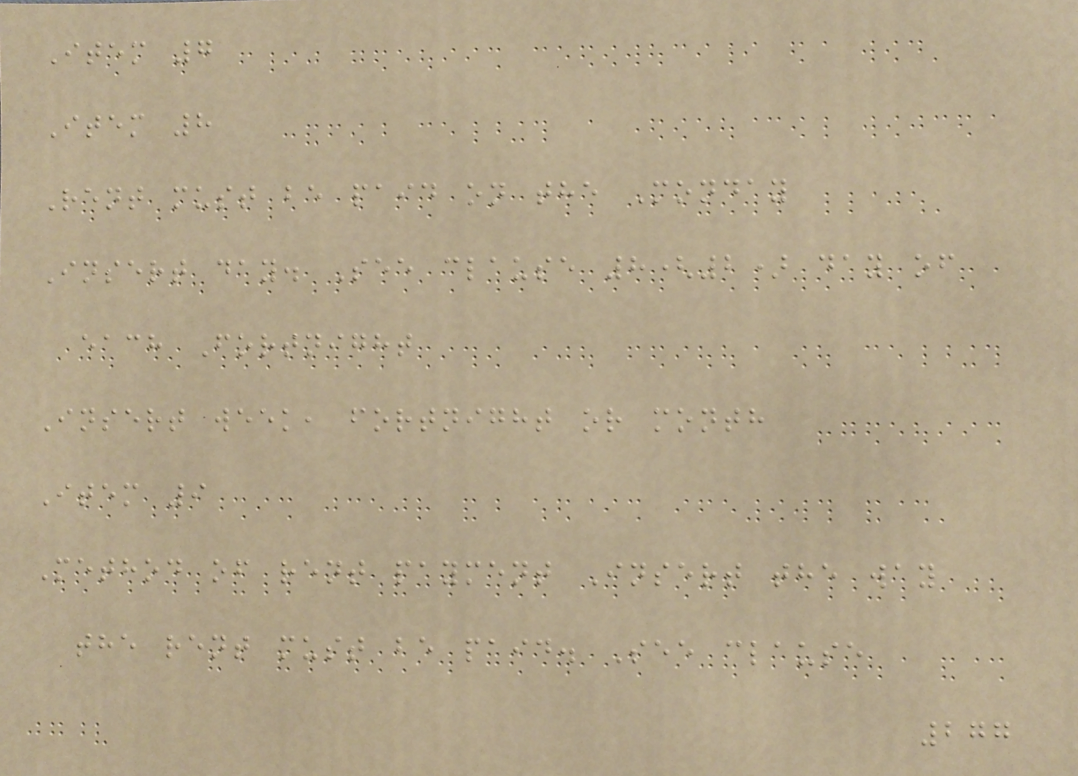Item 7
Item 8
Rent must be paid on the Monday
Insert day. See clause 8(2) day of
each Fortnight
Insert week, fortnight or month
Item 9
Method of rent payment Insert the way
the rent must be paid. See clause
277
